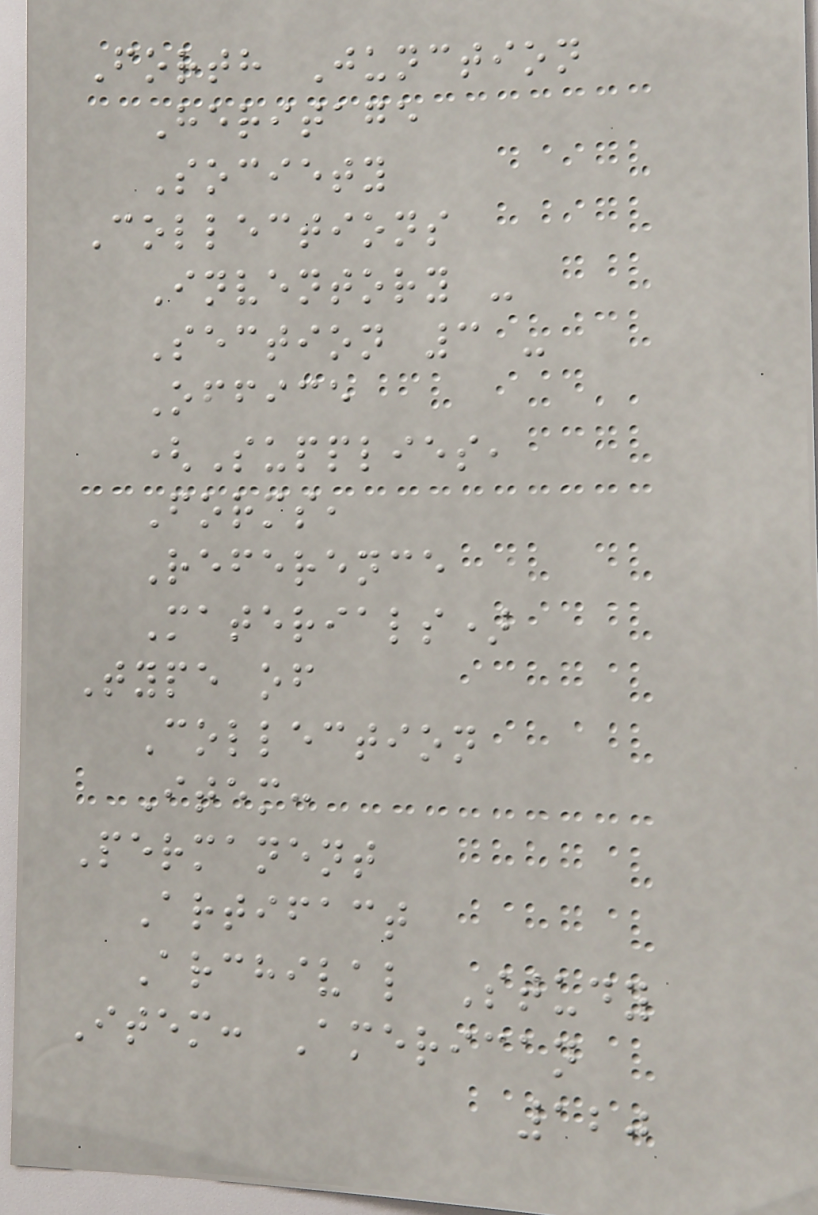Forth Junction
Heritage
Society
Collections
Inventory -
Section 3 -
Office
(Supplies,
Forms,
Reference
Materials)
Type of
Collection
Item:
Permanent
Artifact
Archival Study
Item: American
120
